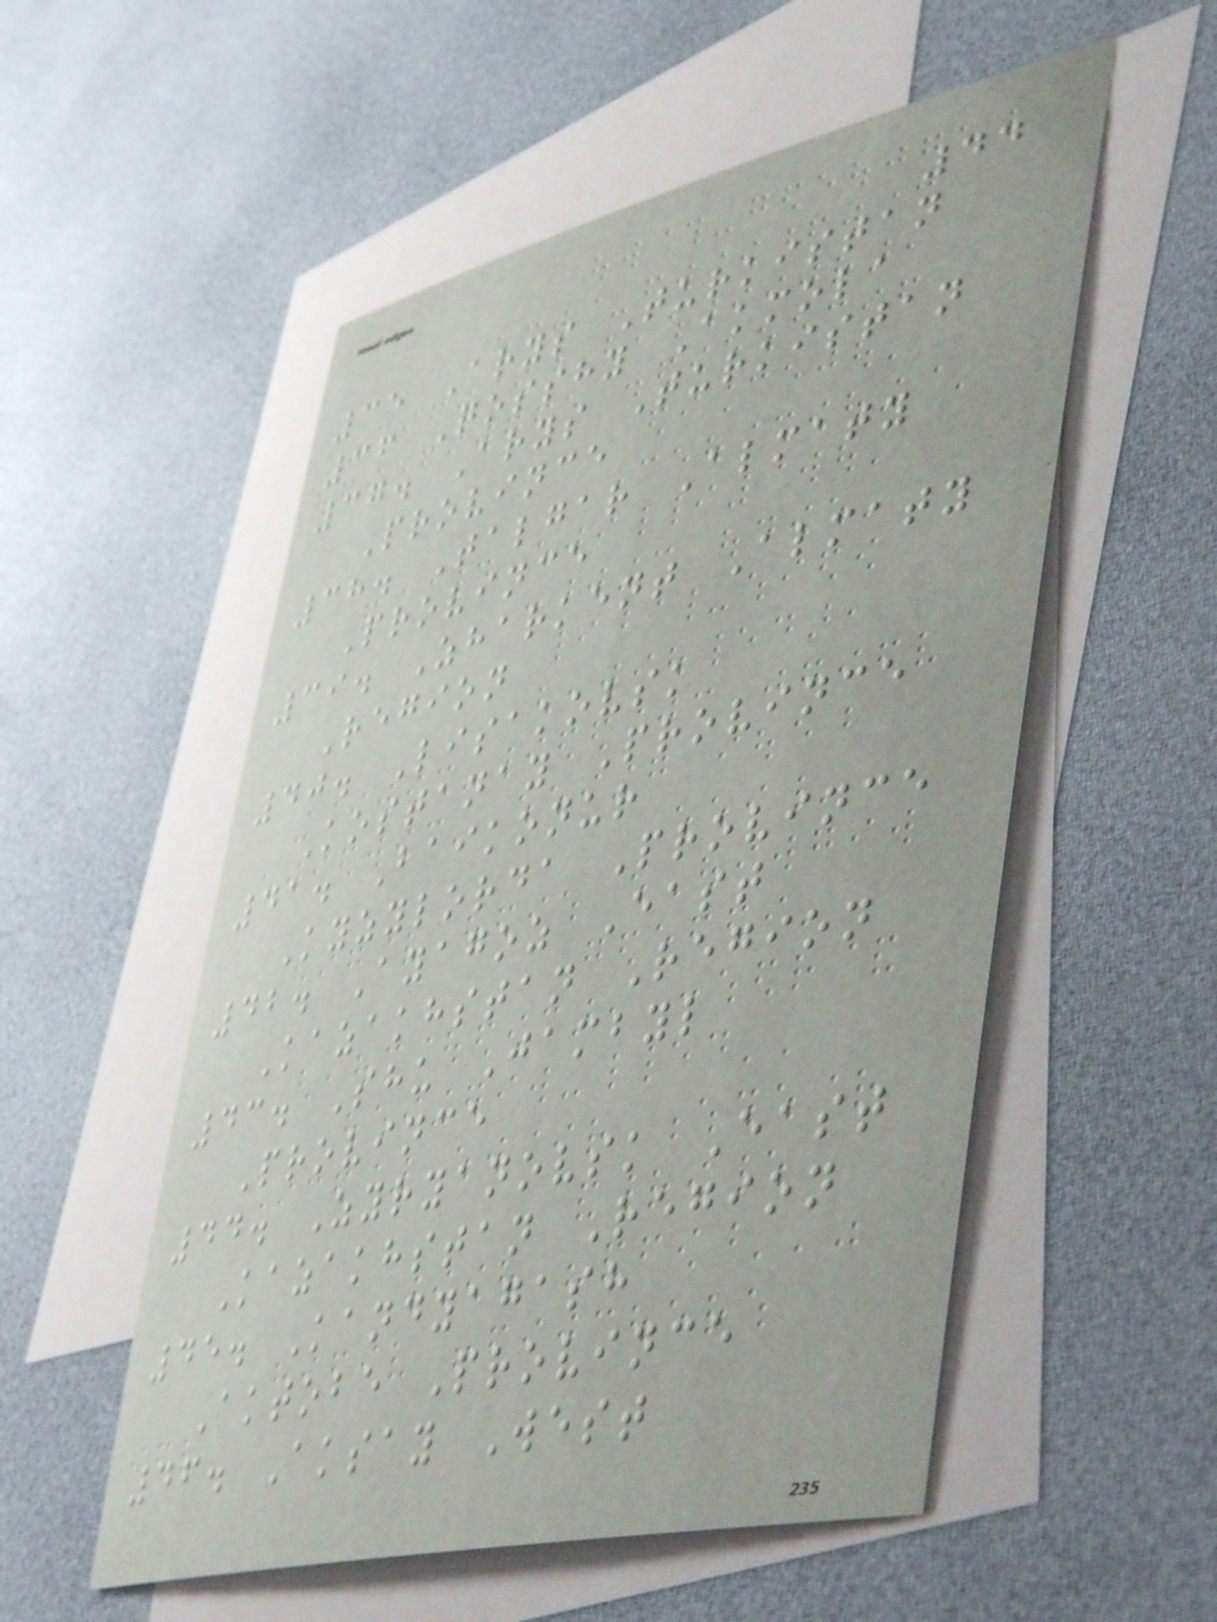44
35 Arys Turkistan
36 Qosshy Akmola
37. Arys Turkistan
Province
38. Talgar Almaty
Province
39. Zharkent Almaty
Region
40. Lisakovsk
Kostanay Province
41. Baikonur
Kyzylorda Province
42. Ayagoz East
Kazakhstan Region
43. Shu Jambyl
Province
44. Zyryanovsk East
Kazakhstan Region
45. Kandyagash
Aktobe Province
46. Aksay West
